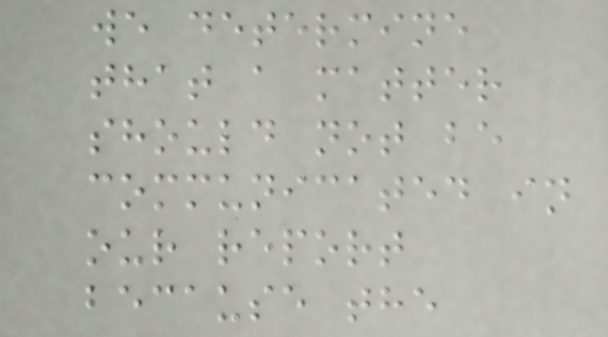we determine
that a matter
should not be
communicated in
our report
because the
